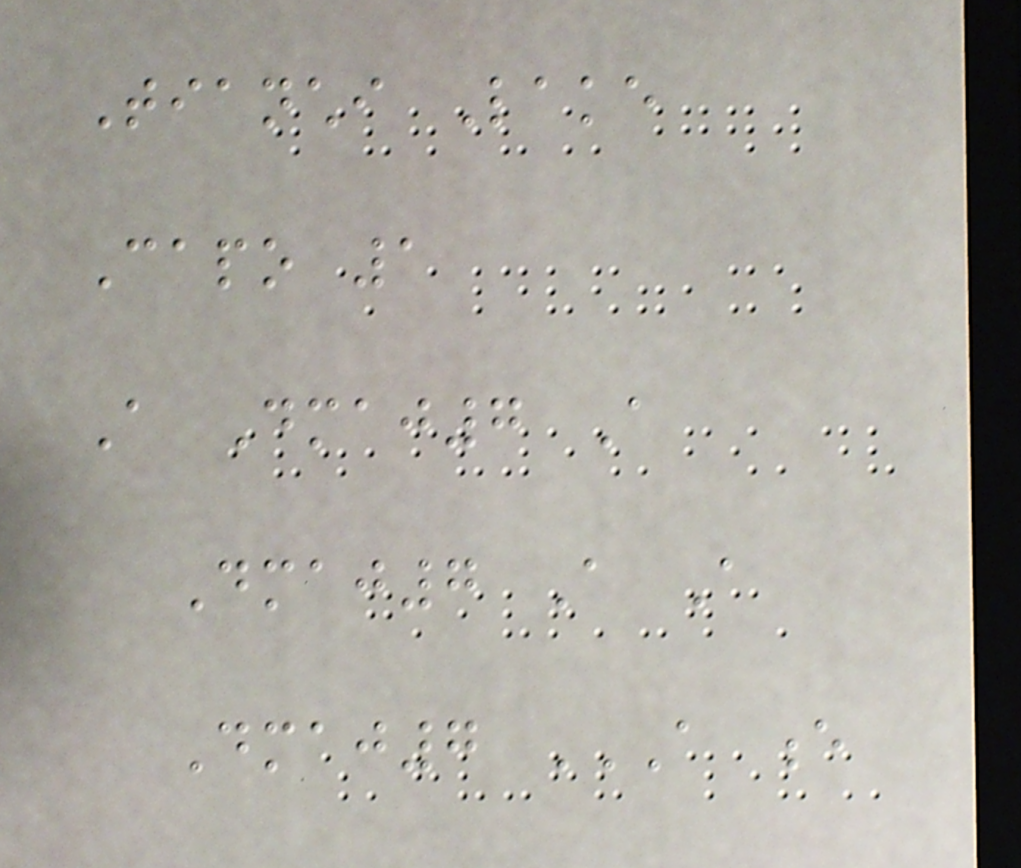Tianchi Lake
Capo 1
A Dmaj7 A
Dmaj7 A A
Dmaj7 A E
